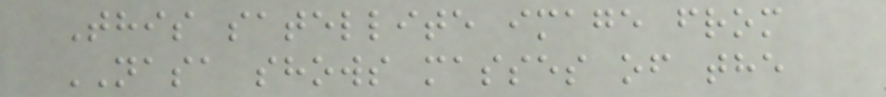This satellite image from
NASA shows masses of the
